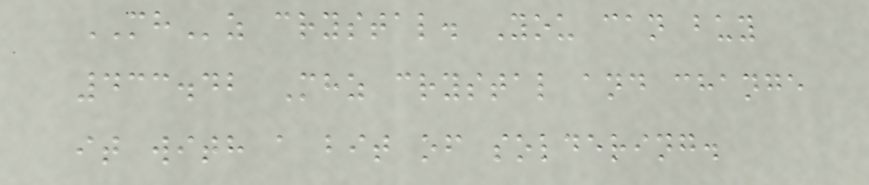MHz crystal. You can buy
433.42 Mhz crystal and change
it with a bit of soldering.
